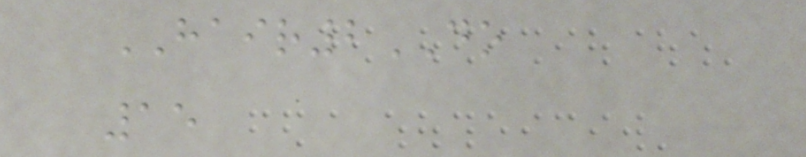HAIR2DO
15
